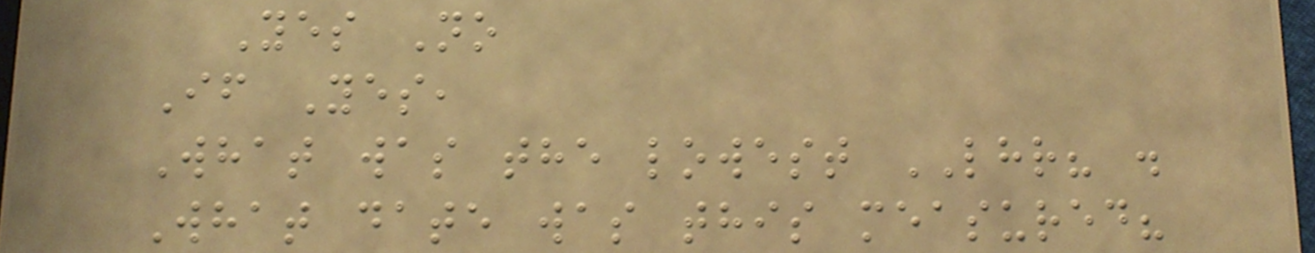Yes No
If Yes,
What was the lowest LHR? .
What date was this measured?
